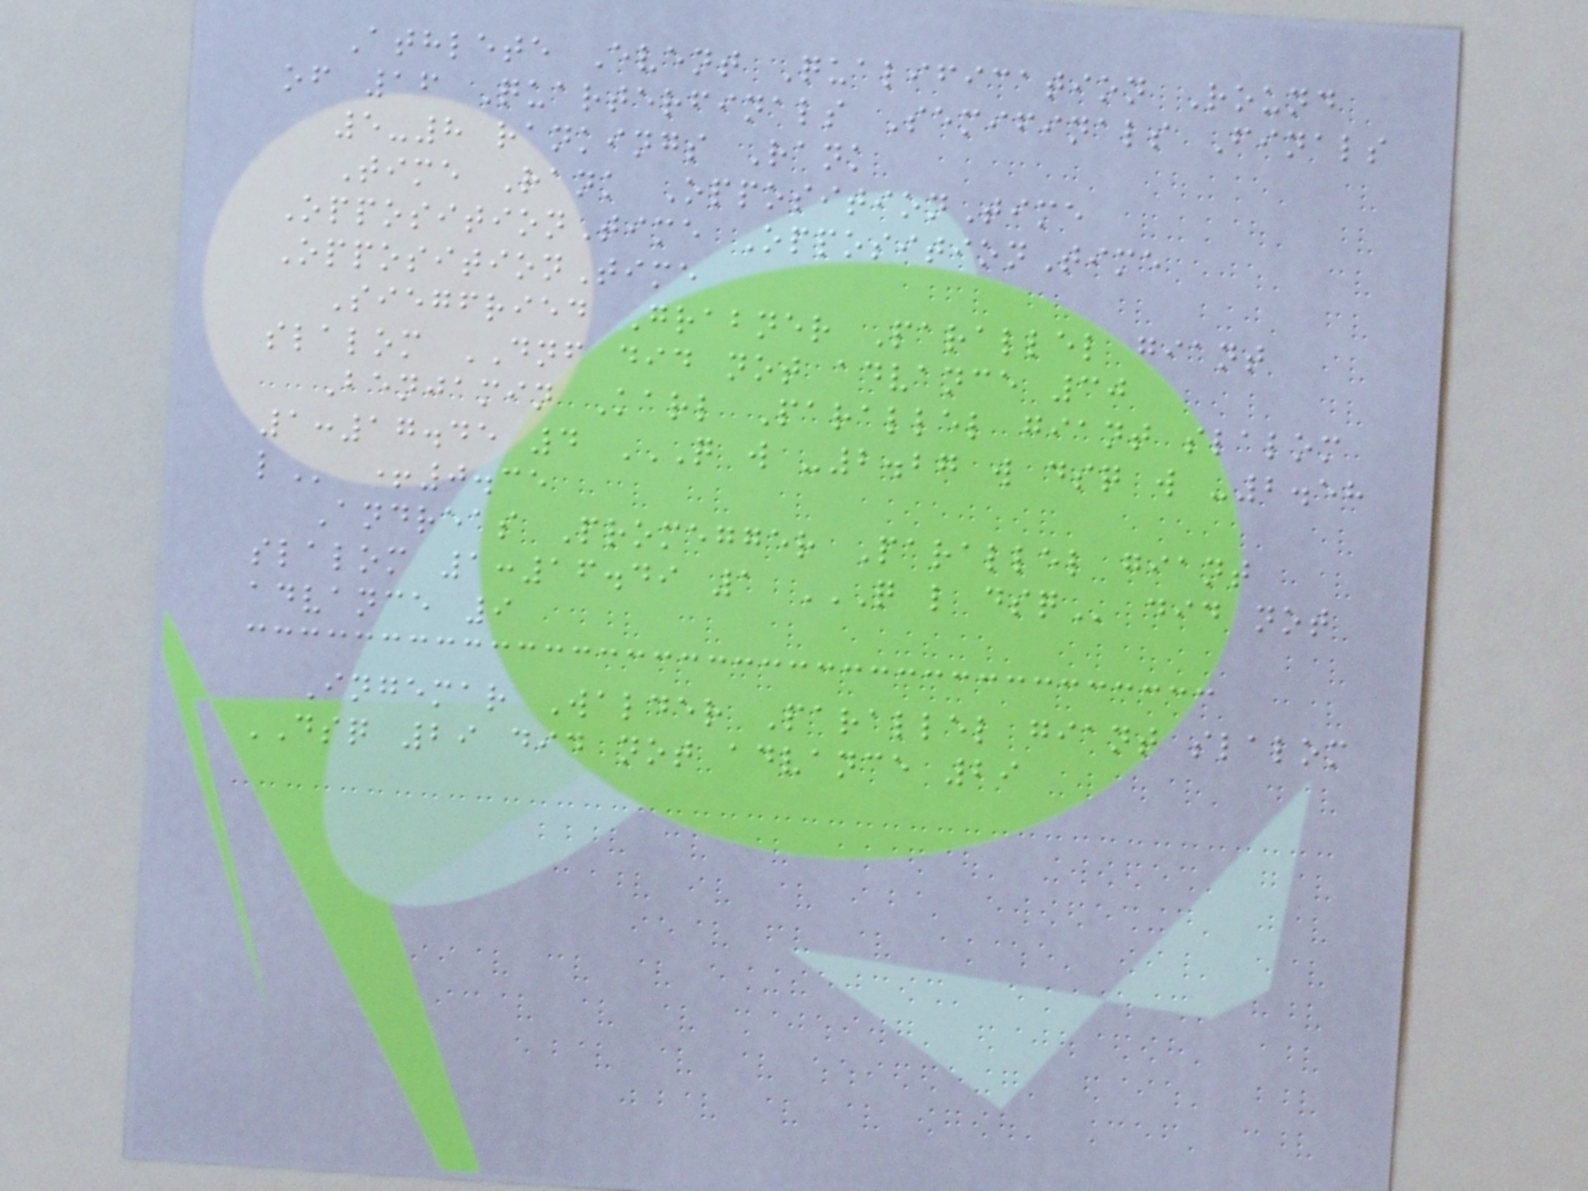Athlete Event Qualification Round
of 16 Quarterfinals Semifinals Finals
5-8 rankings Rank
Time Rank OppositionTime
OppositionTime OppositionTime
OppositionTime
Siegfried Grabner Parallel giant
slalom DNF did not advance 30
Benjamin Karl Parallel giant slalom
1:17.45 4 Q W -2.27 W DSQ W -2.58
L +0.35
Andreas Promegger Parallel giant
slalom 1:16.49 1 Q L DSQ did not
advance 9
Ingemar Walder Parallel giant slalom
DSQ 29 did not advance 29
